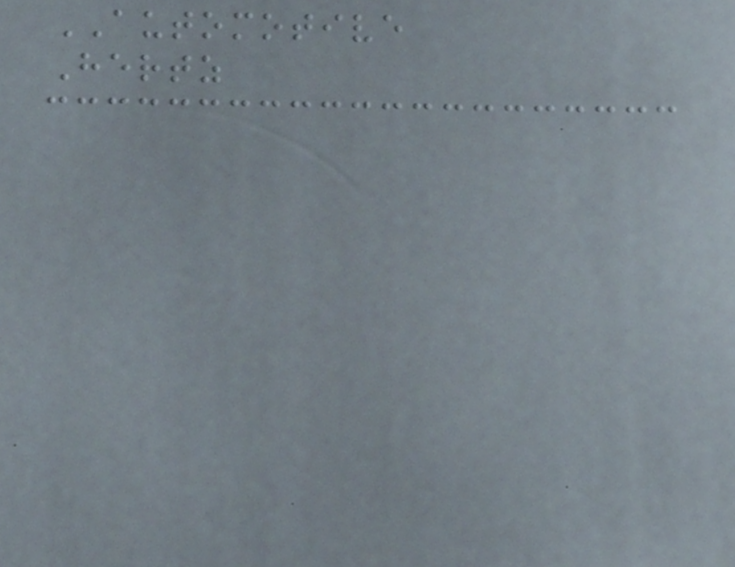AUTOMOTIVE
Hertz
